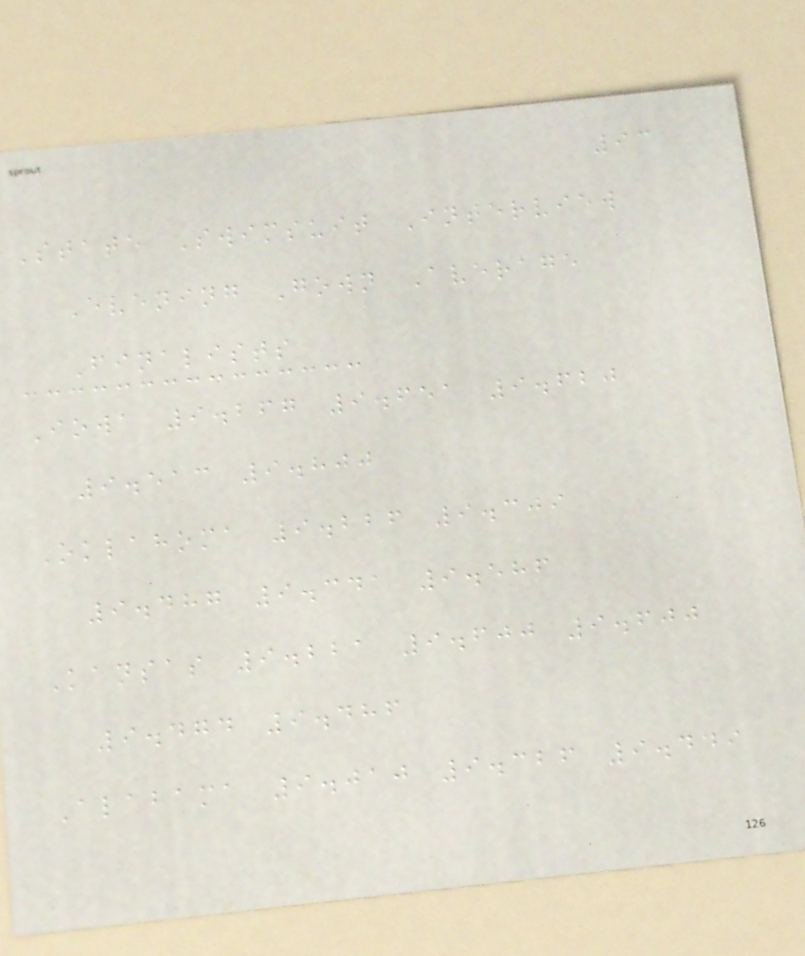93
State Swimsuit Interview
Evening Gown Average
Finalists
Iowa 9.267 9.651 9.620
9.513 9.800
Oklahoma 9.226 9.309
9.487 9.341 9.586
Kansas 9.221 9.600 9.600
9.474 9.486
Alabama 9.010 9.326 9.449
